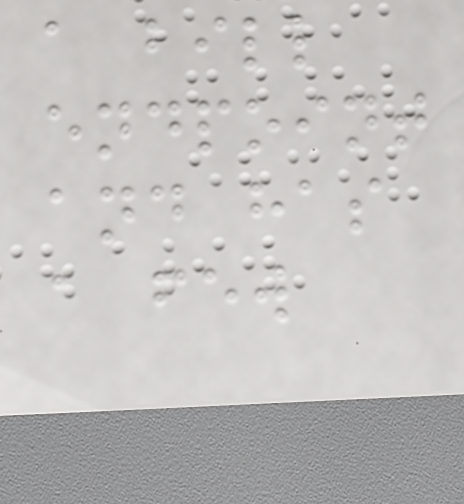a bill
endpoint
and has
a few
